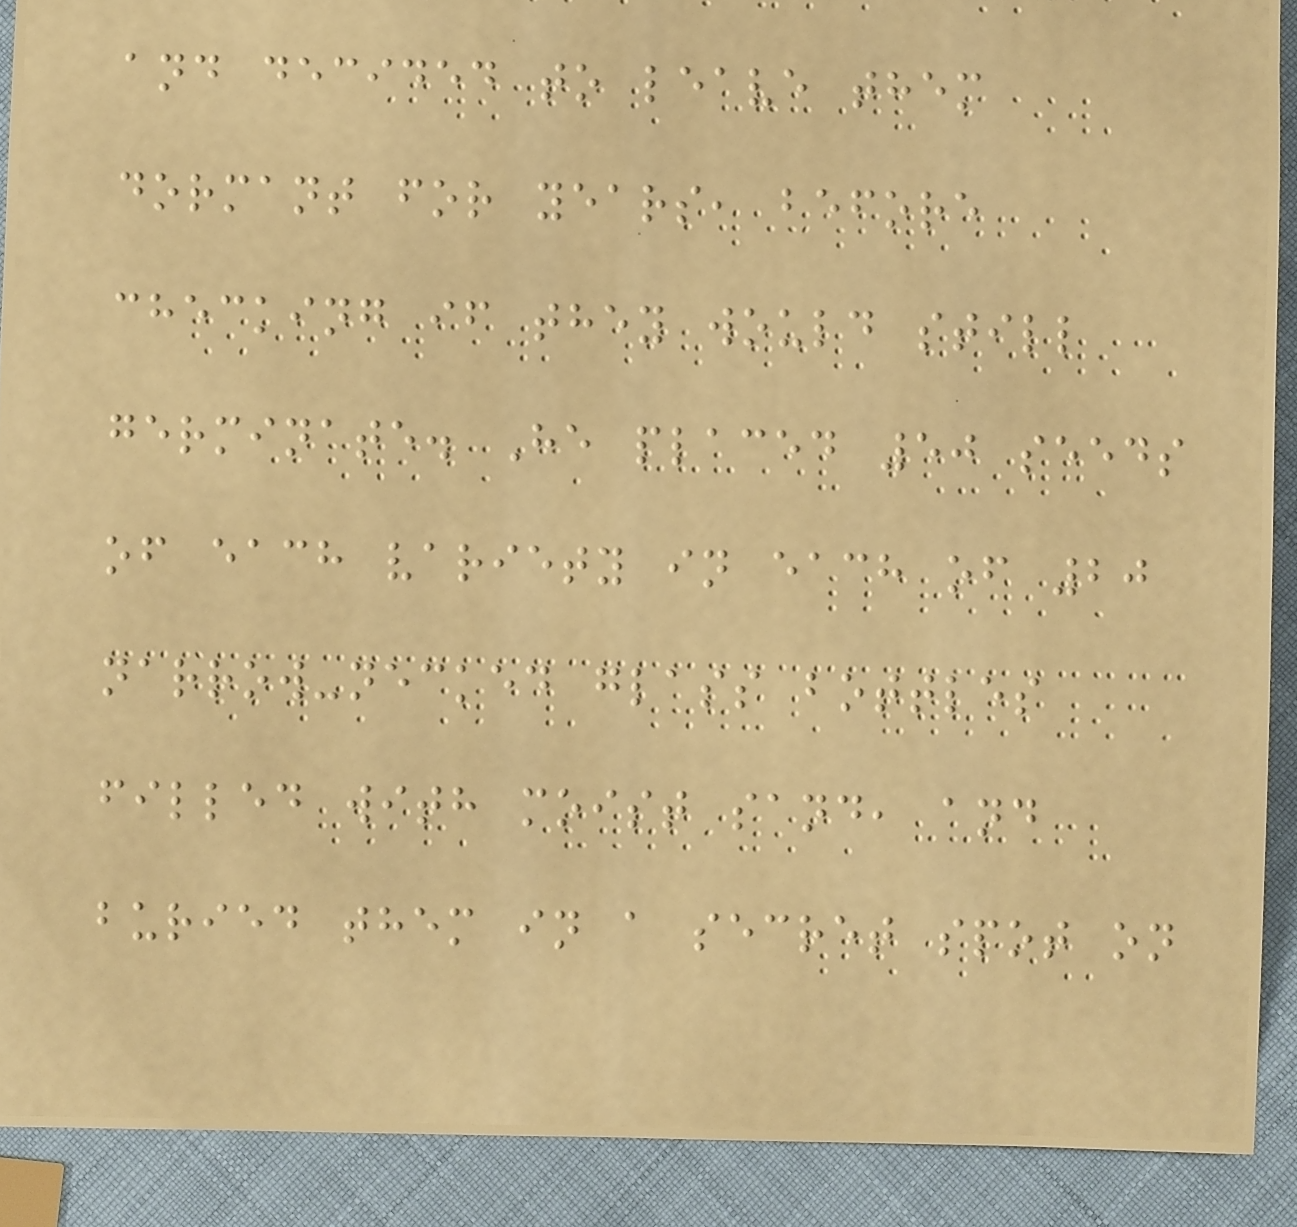and decided to leave them
dormant for years, before
checking if they would still
germinate. He placed 50 seeds
of each variety in each of 20
narrow-necked glass bottles
filled with moist sand, and
buried them in a secret spot on
